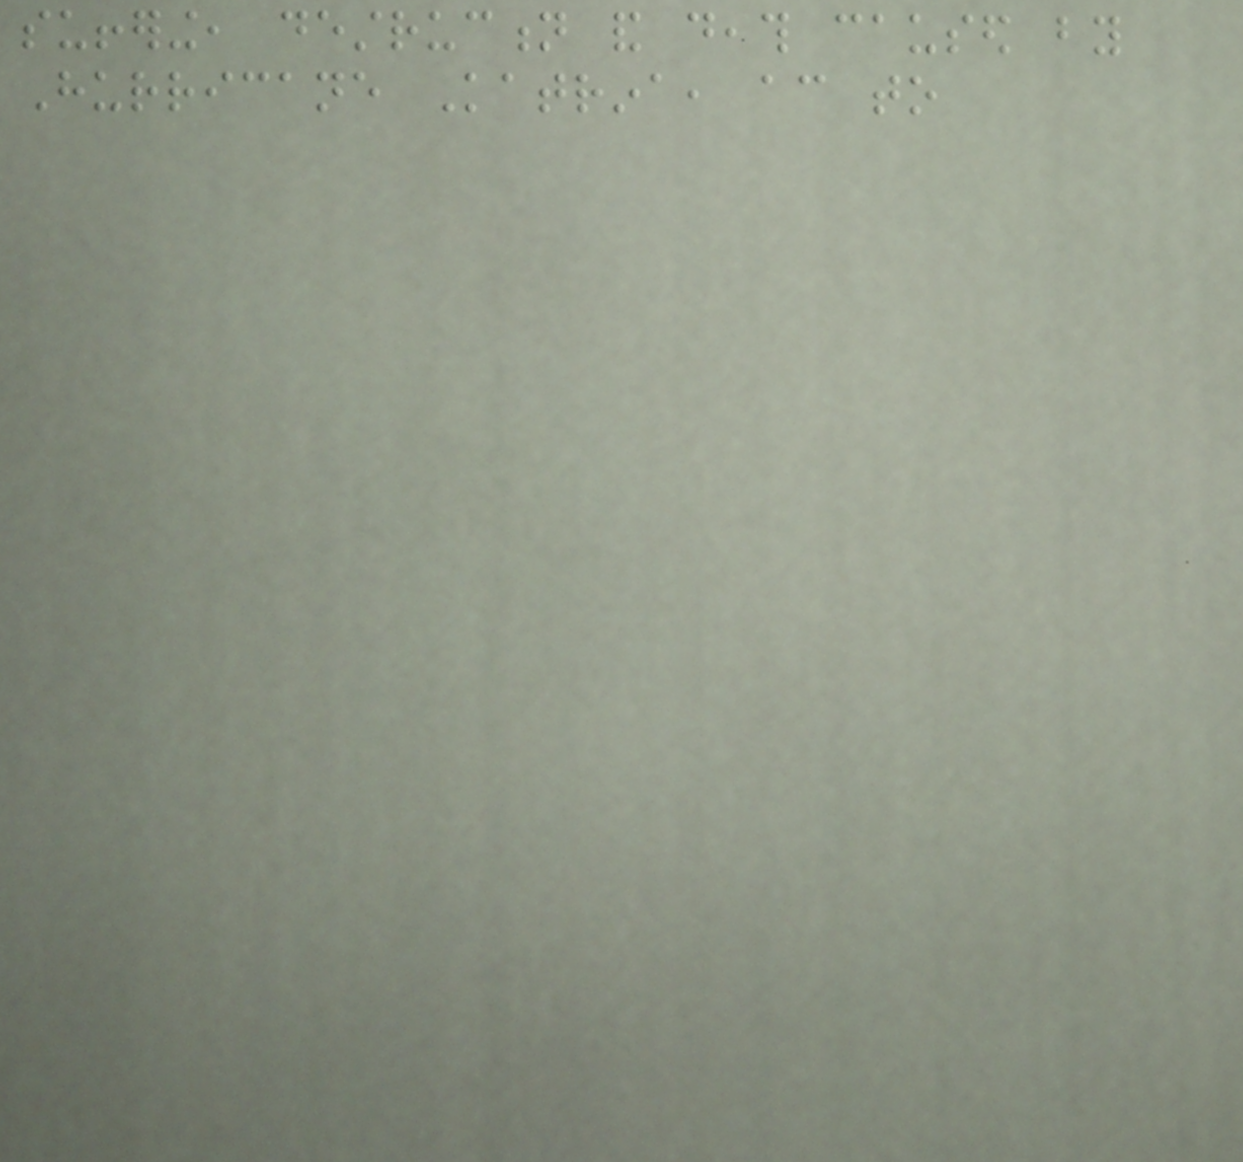suffering, destruction and death caused by
Hurricane Katrina, according to
